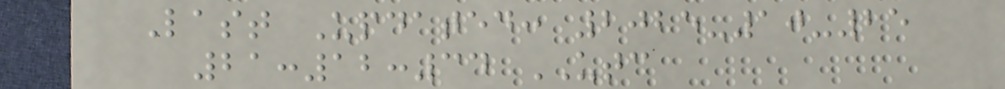Last Updated: 2025-10-25
21:12:34 UTC
